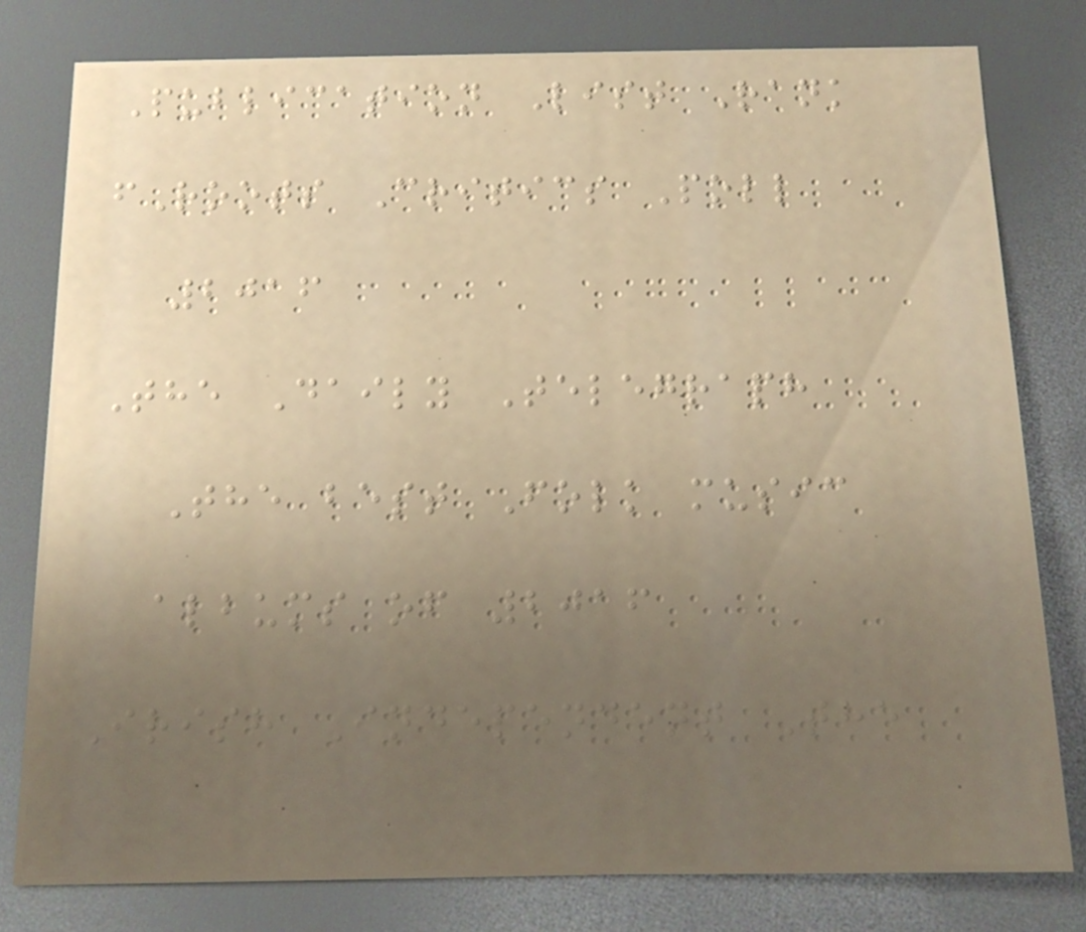Publication List Rank
fRoots Critics Poll
2016
The Daily Telegraph
The best Folk music
albums of 2016
Irish Independent The
